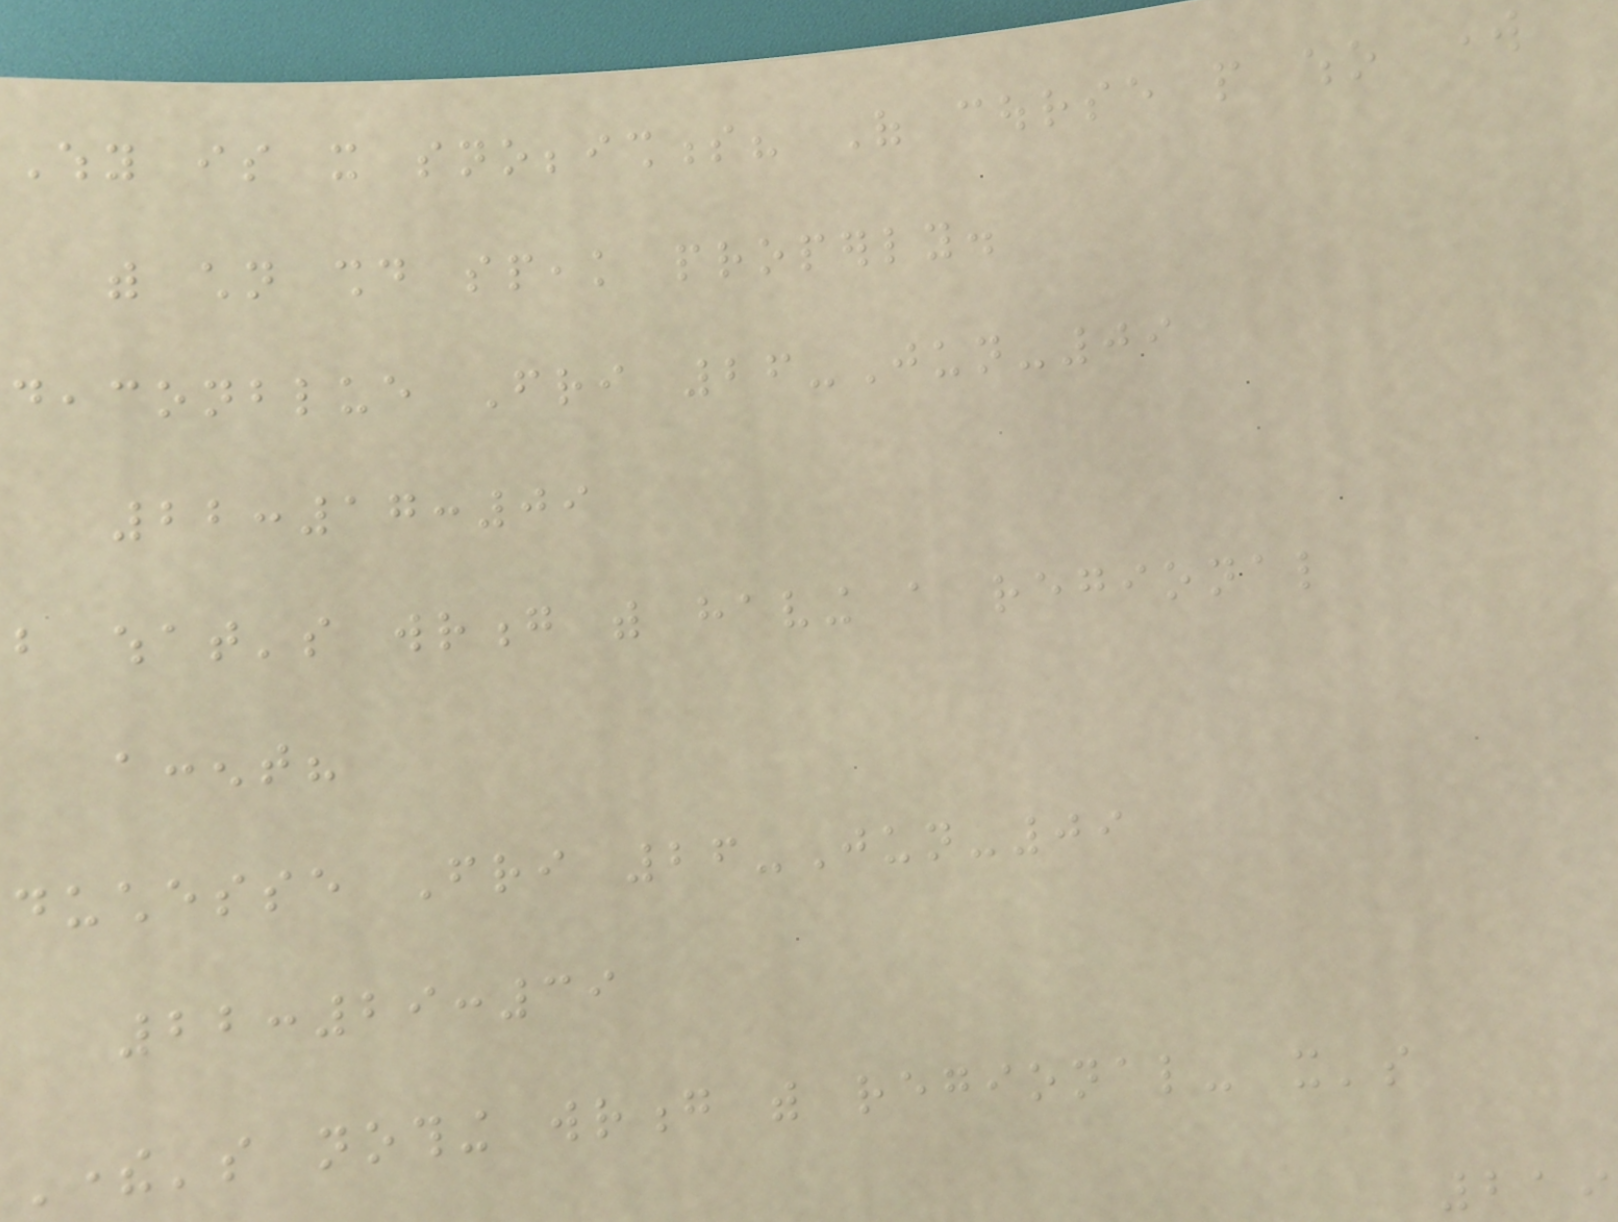Why is it snobbishness? Of course people who work
with children should speak properly.
deaconblue Fri 26-Jun-09
22:17:09
but what's wrong with having a regional
accent?
duchesse Fri 26-Jun-09
22:29:39
There's nothing wrong with regional- it's
219
